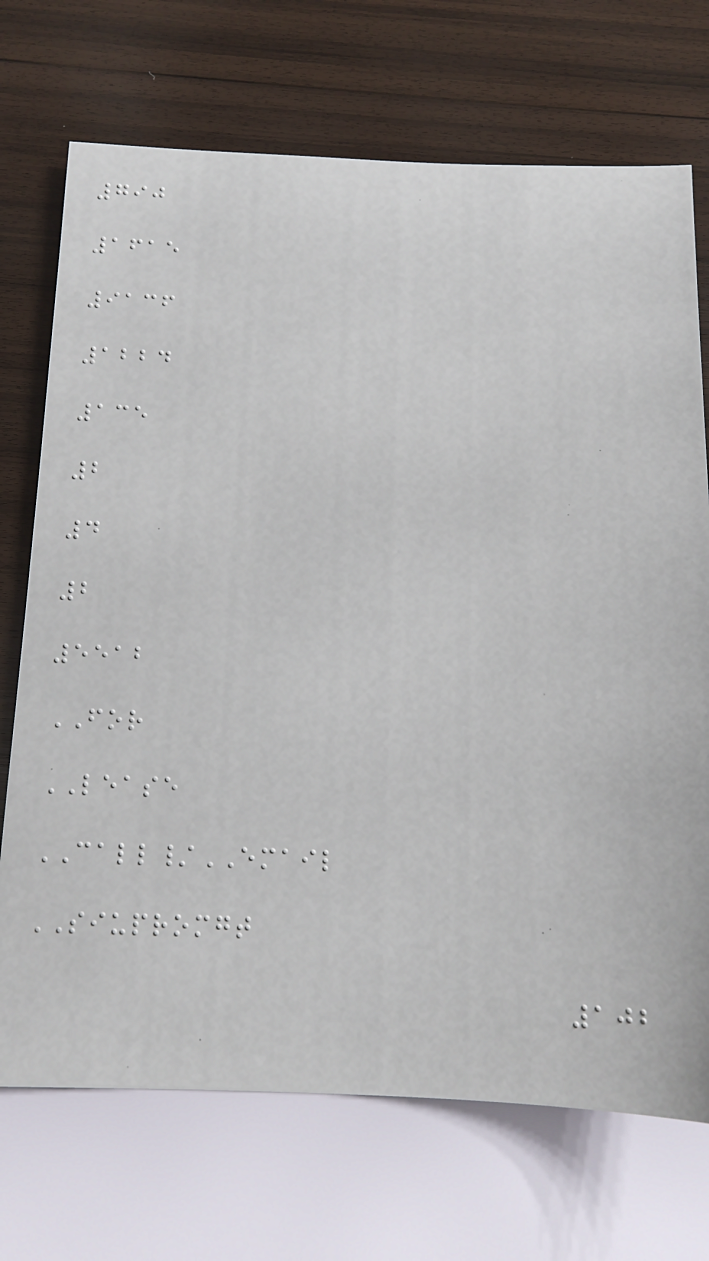790
1615
9136
1224
135
2
4
2
5512
FOR
LEASE
CALL/EMAIL
SIUPROMGT
102
